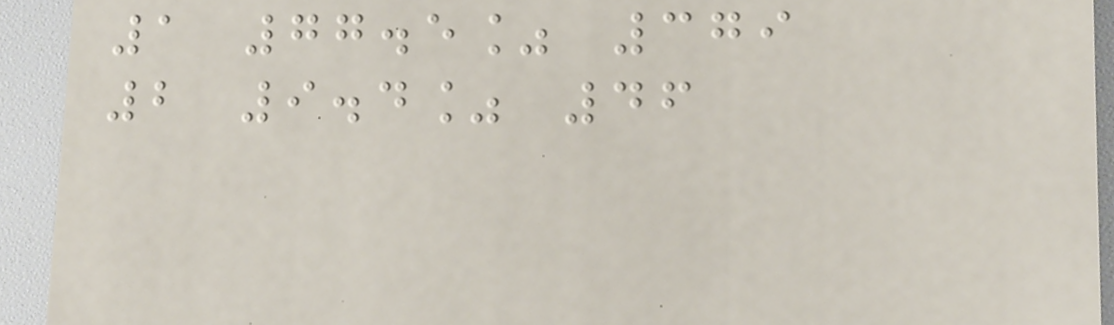1 77.5% 379
2 9.4% 46
